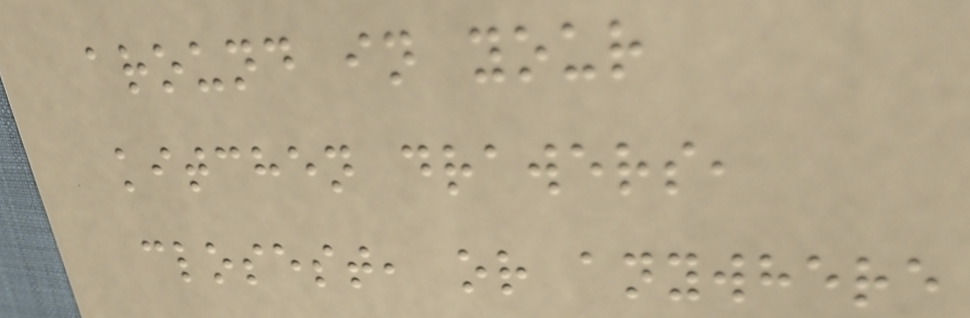around in your
kitchen drawers,
closest, or anywhere
